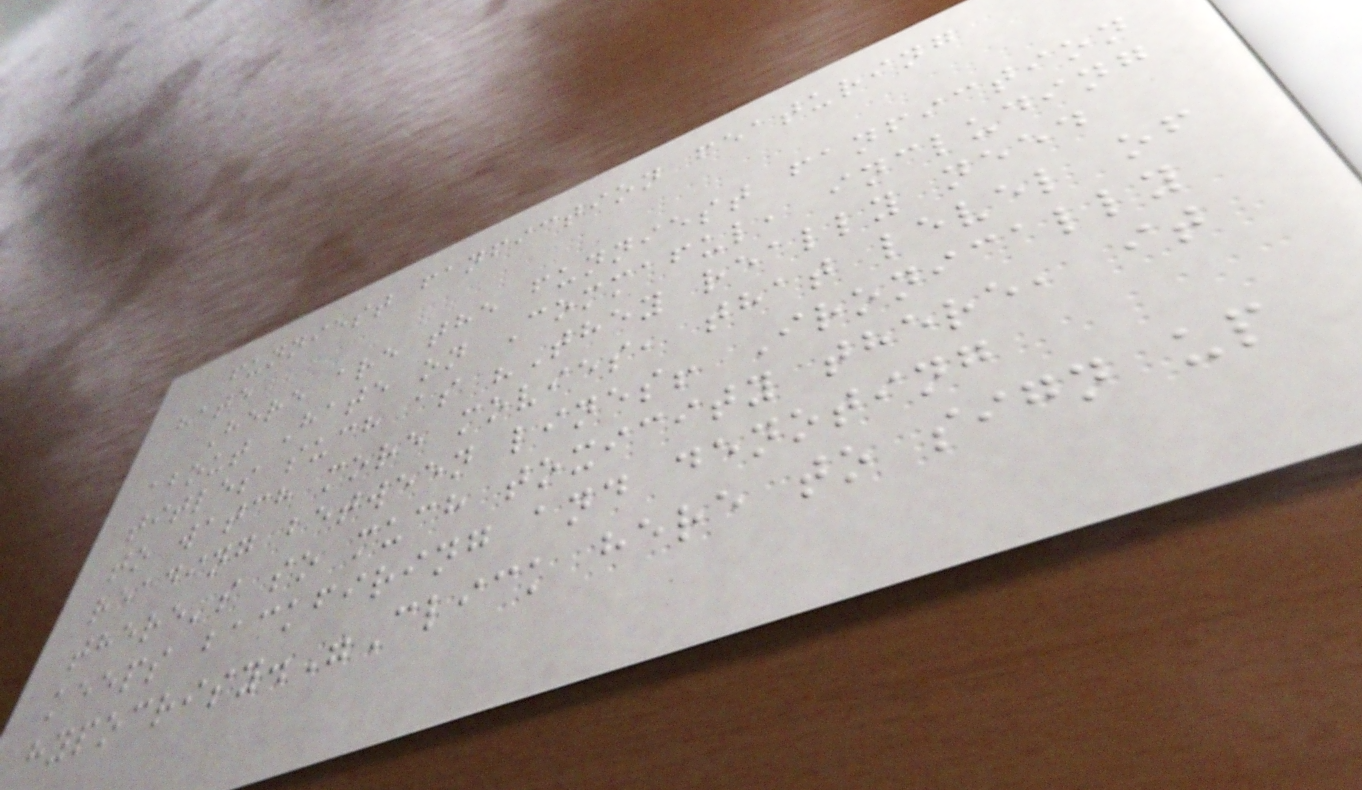funniest fanfiction featuring
hate
Here are the funniest fanfiction
about Hate on Commaful, including
titles such as "They really need
to watch more movies, that level of
reading between lines! Ironically
there's so much toxicity there, it
keeps backfiring and denoting
hypocrisy."Click here to sign up
